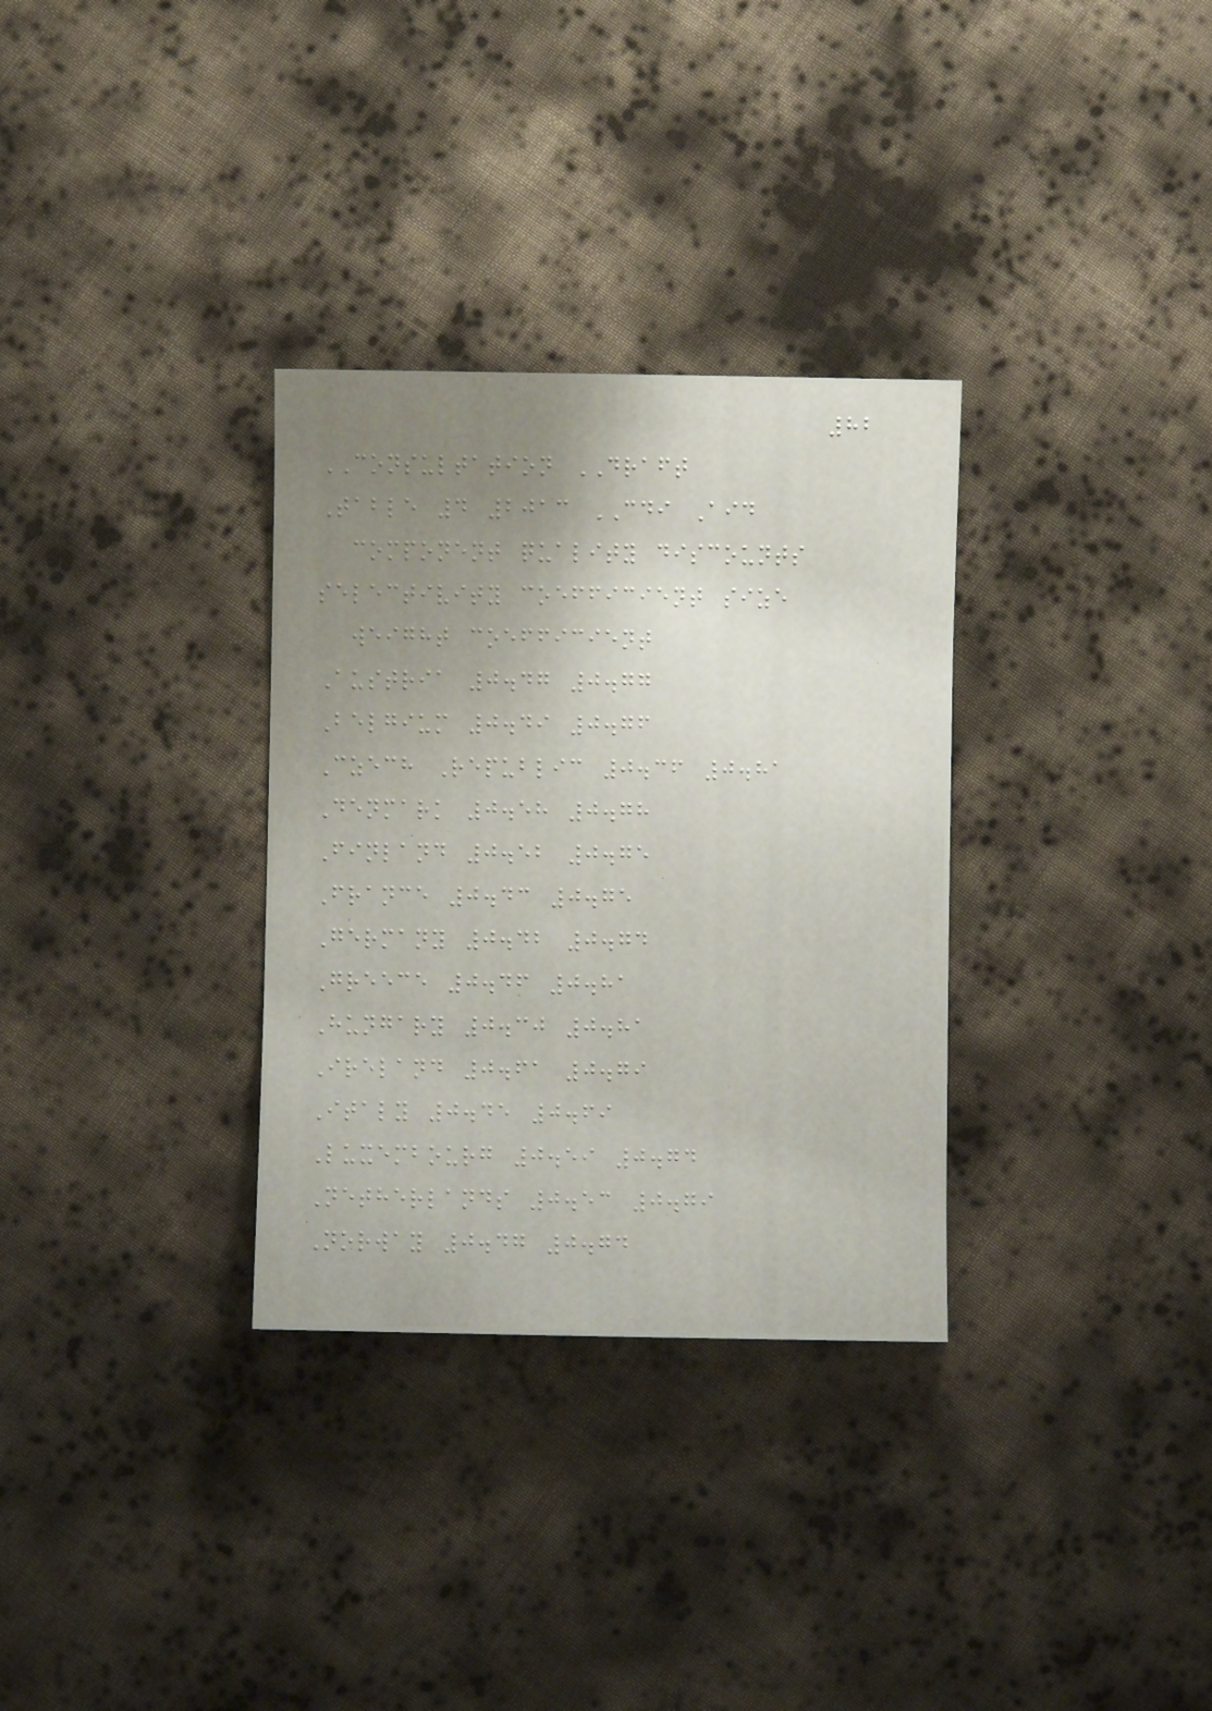82
CONSULTATION DRAFT
Table 4 2013 CDI Aid
component quality discounts
selectivity coefficient size
weight coefficient
Austria 0.47 0.77
Belgium 0.49 0.76
Czech Republic 0.36 0.81
Denmark 0.58 0.78
Finland 0.52 0.75
France 0.43 0.75
Germany 0.42 0.74
Greece 0.46 0.81
Hungary 0.30 0.81
Ireland 0.61 0.79
Italy 0.45 0.69
Luxembourg 0.59 0.74
Netherlands 0.53 0.79
Norway 0.47 0.74
